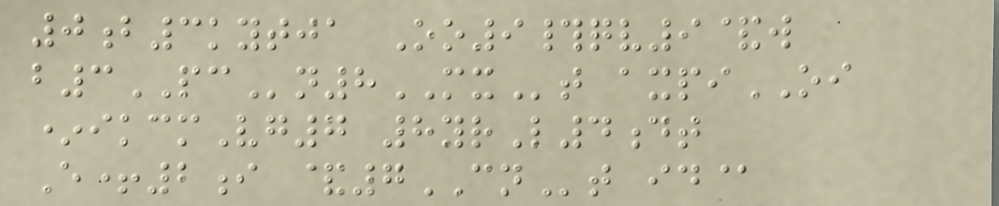0b3kytja Oo9#qv9&w
b3PCn8MXt axpiOI
*ikcmVg7 8yrL4dt
E+2i &7CNt id@
